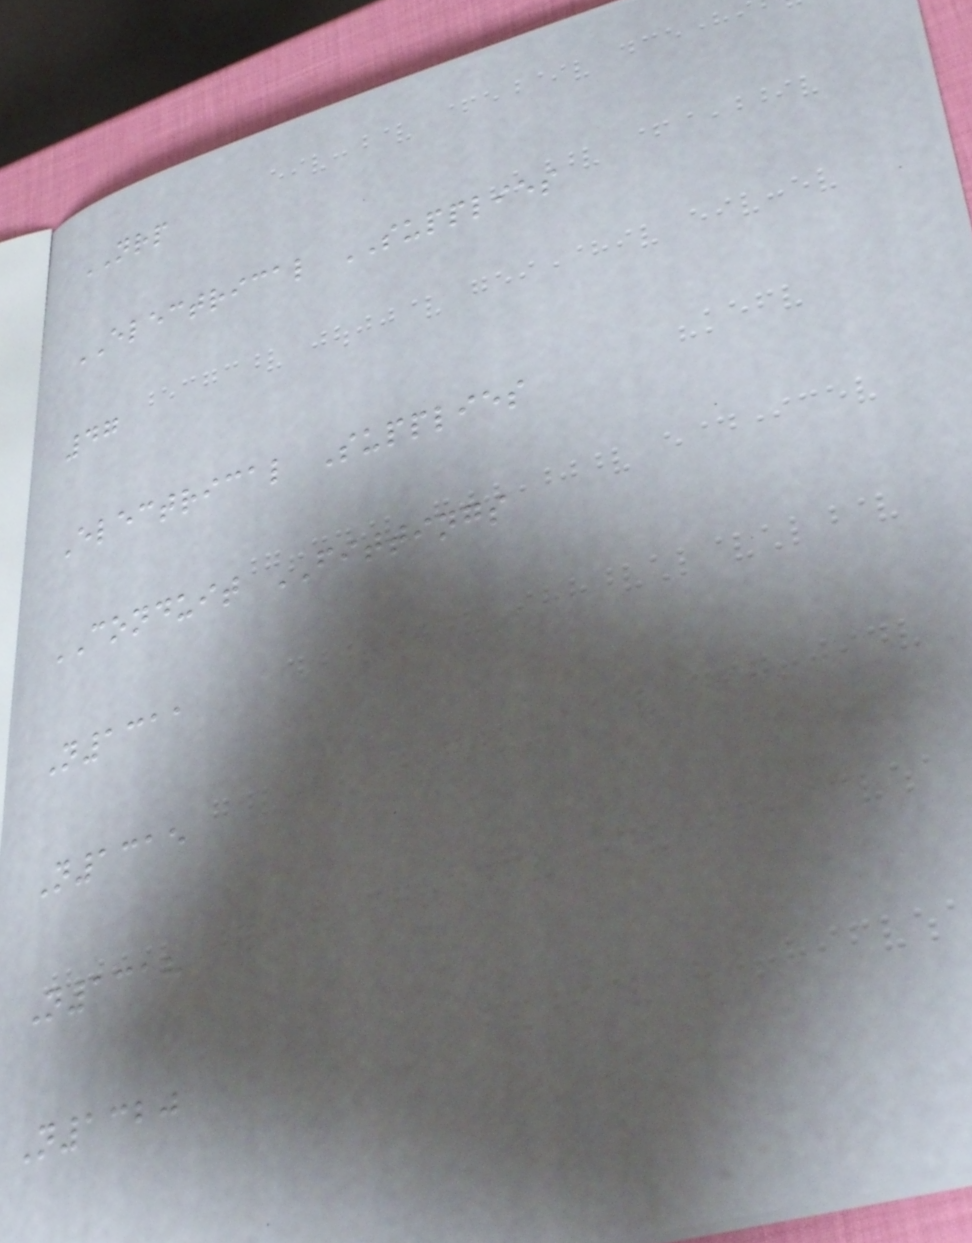NRP
ELECTRICAL SUPPLIES
47
Electrical Supplies
CONDUIT FITTINGS
N1311
N1315
N1318
N1320
